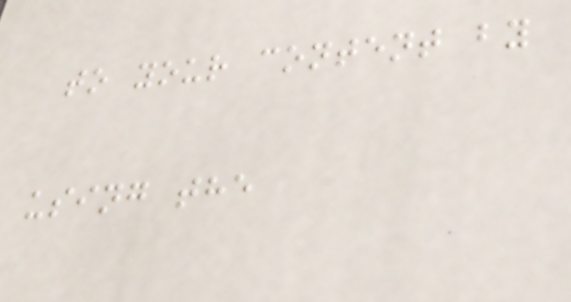to your content by
using the
